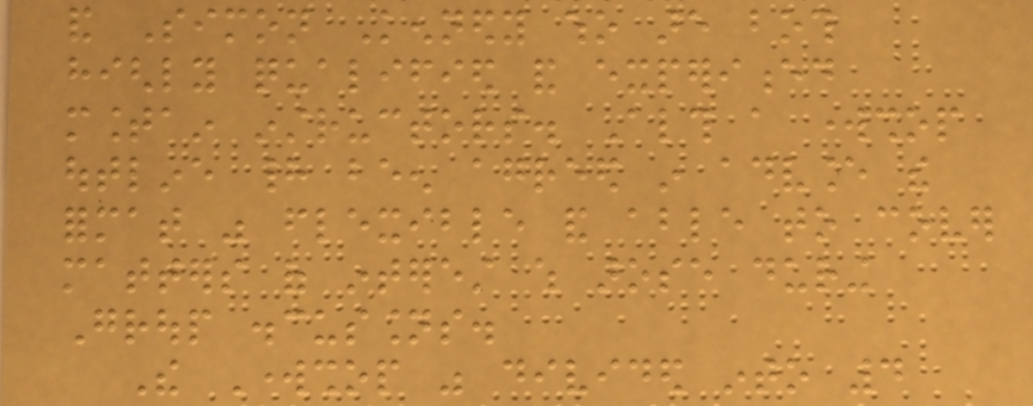and Simon Kennedy who are both
highly qualified and experienced
mountain instructors. Although a workshop
outline had been agreed in advance the
format was flexible and able to cover
matters of interest which arose during
Group discussions.
The Workshop was divided into 4
